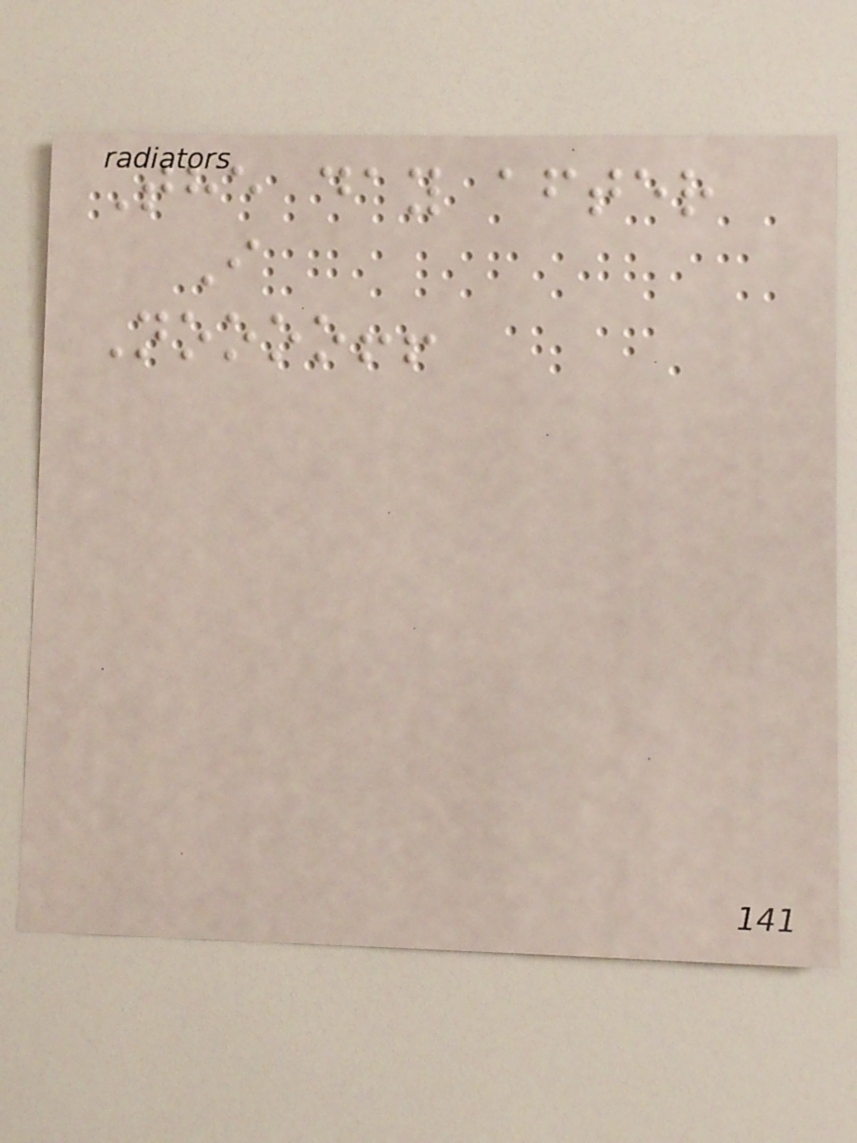The day after
I
Noooo!!
